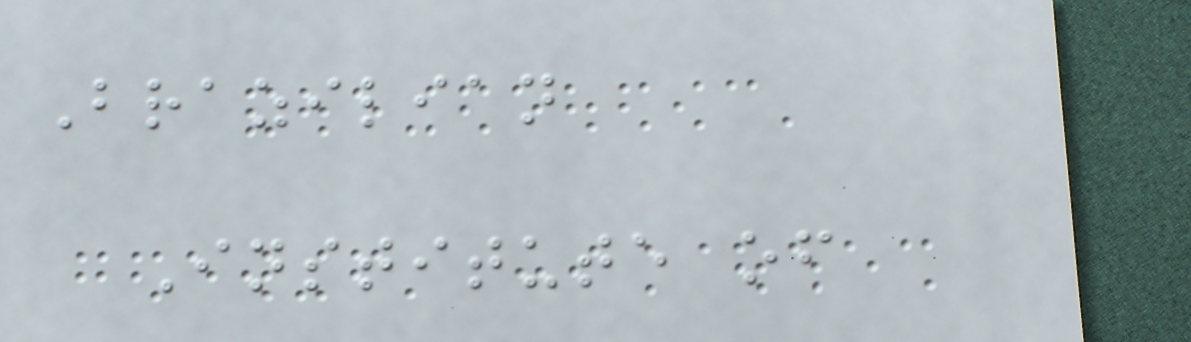Brazilian
Institute of
